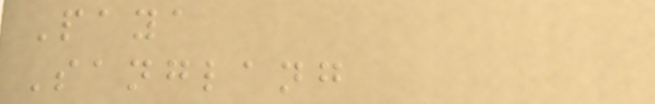Paya
Sanglang
